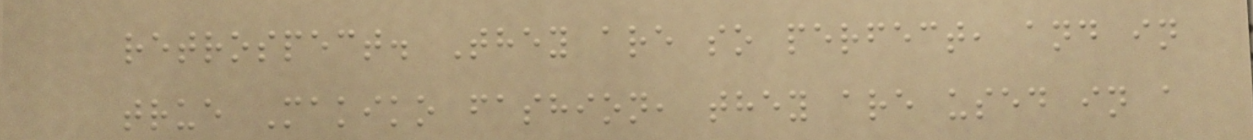retrospect. They are so perfect, and in
true Makiko fashion, they are used in a
